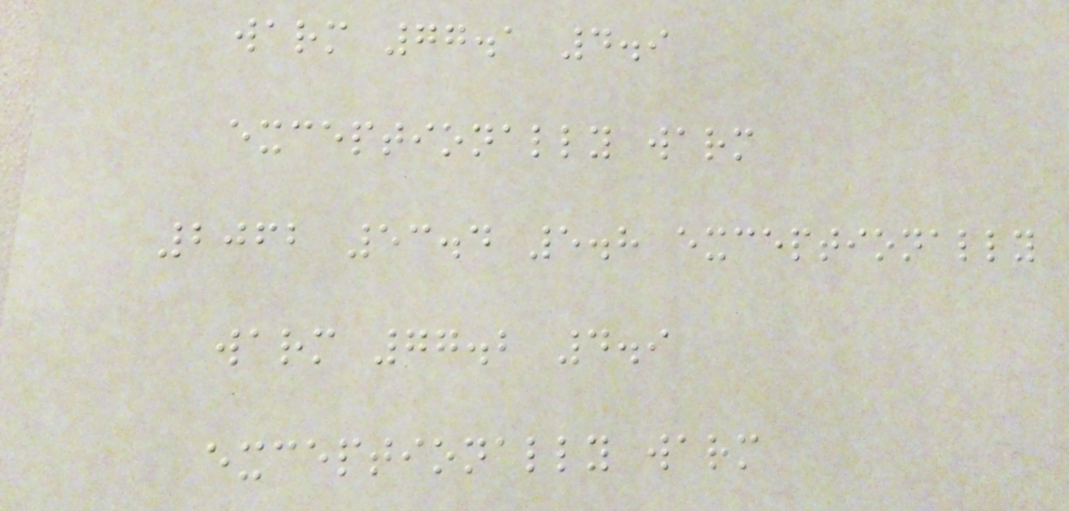warm 77.1 4.9
exceptionally warm
2062 53.4 5.8 exceptionally
warm 77.2 4.9
exceptionally warm
